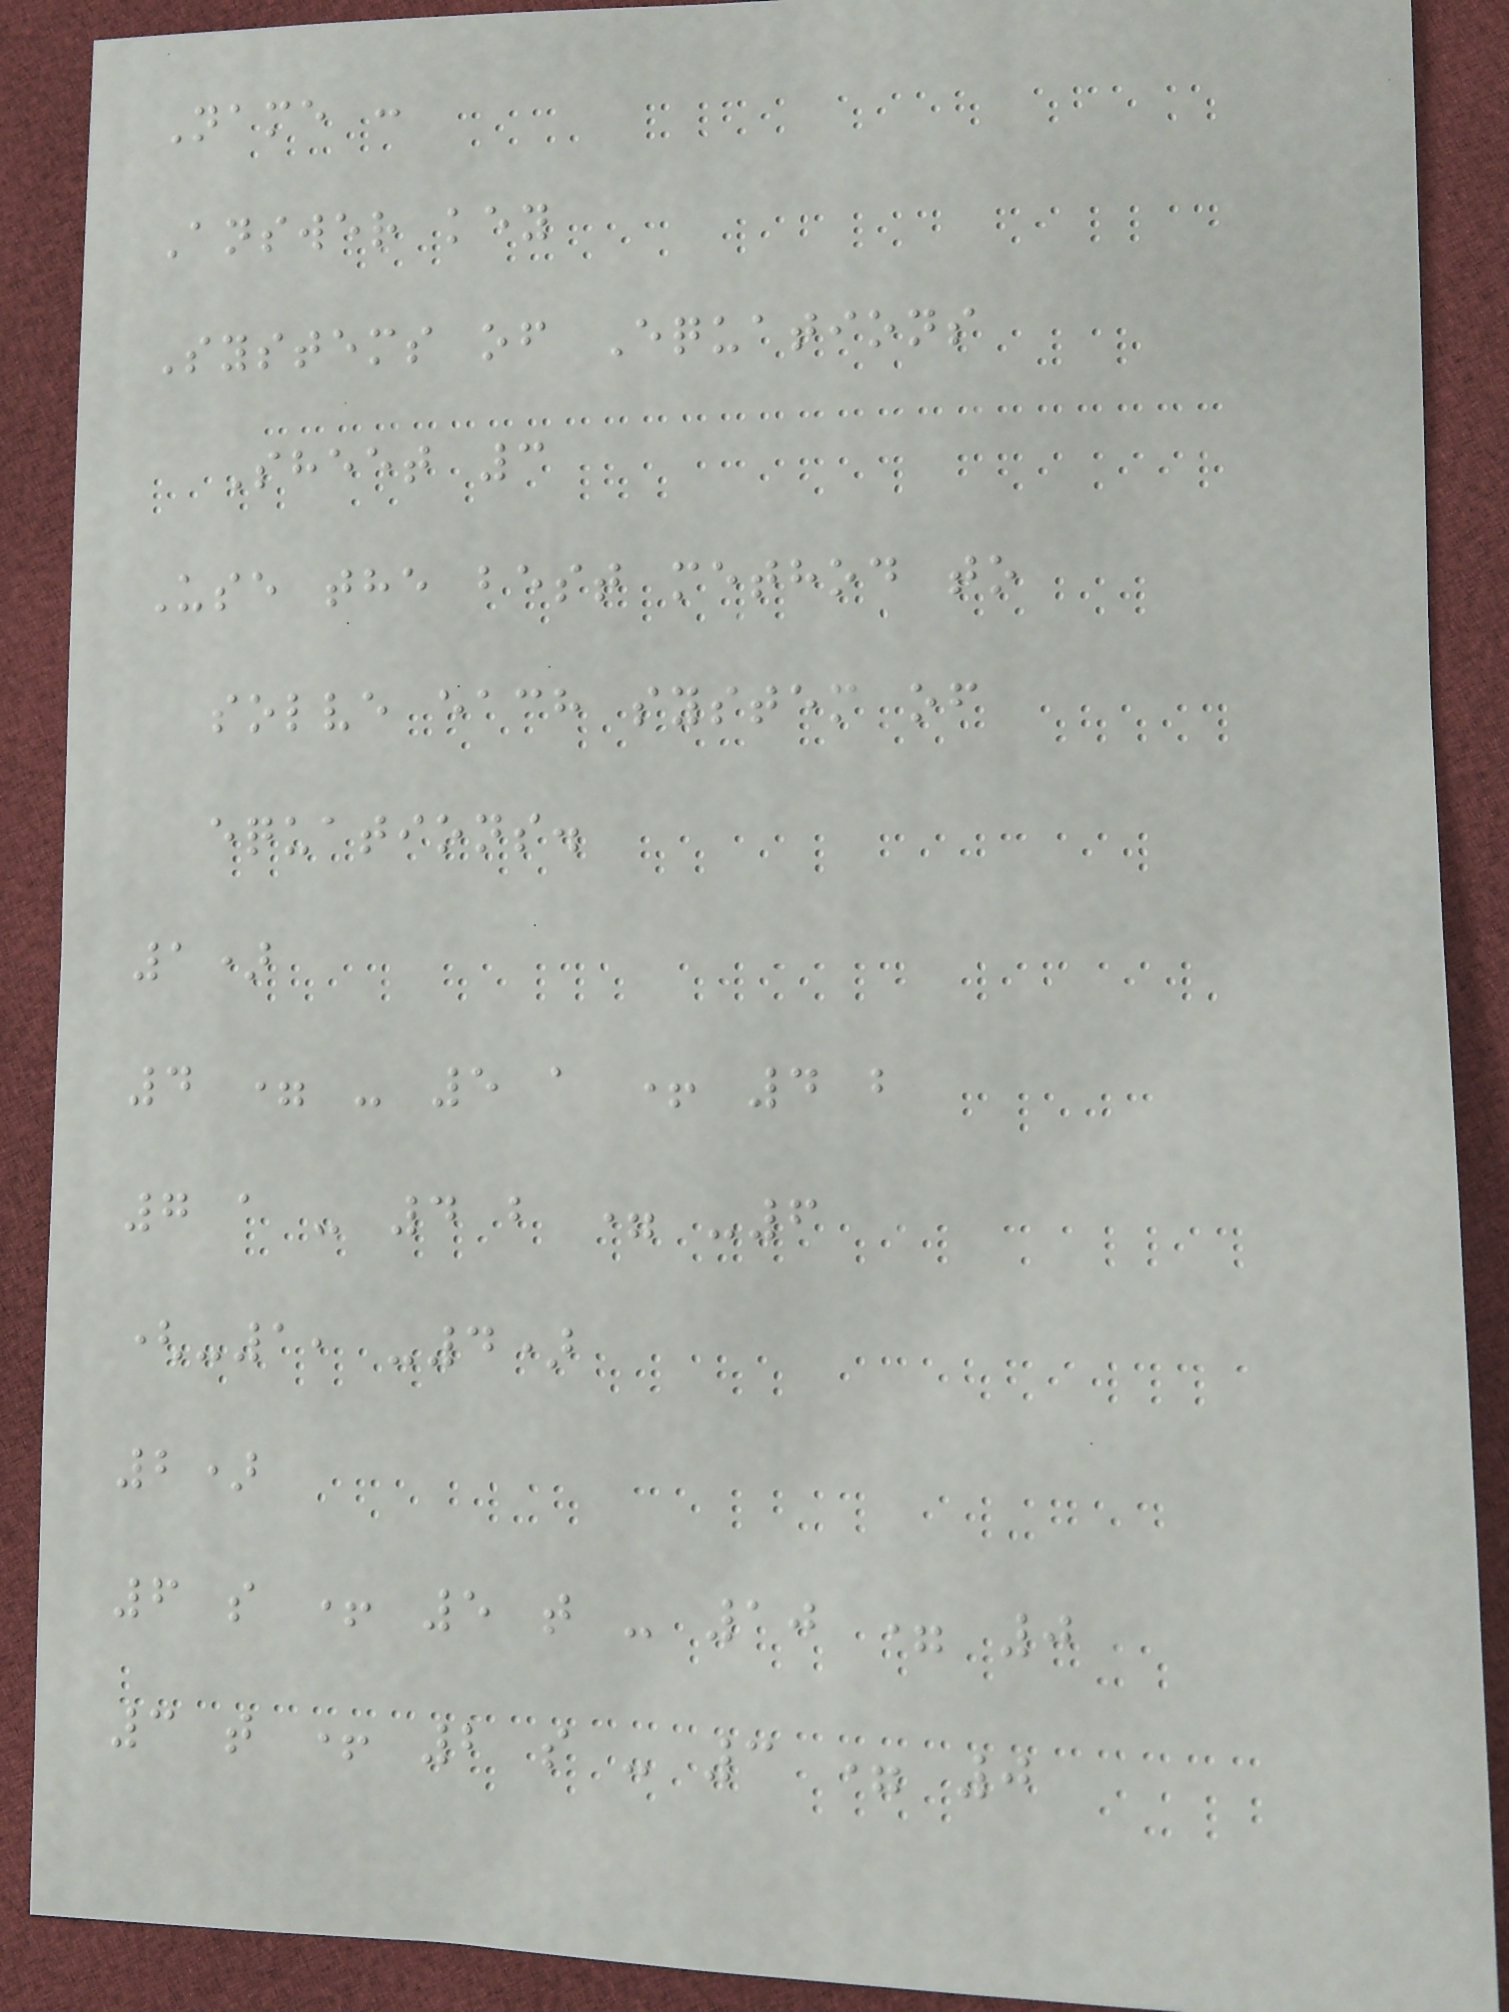Name :
Answer key
Systems of Equations
Sheet 3
Use the best method to
solve each system of
equations.
1)
4 = - 5 a + 4 b
7 a - 4 b = -6
(-1, -4)
2)
6 s + 5 t - 10 = 0
3 t + 2 s - 3 = 0
